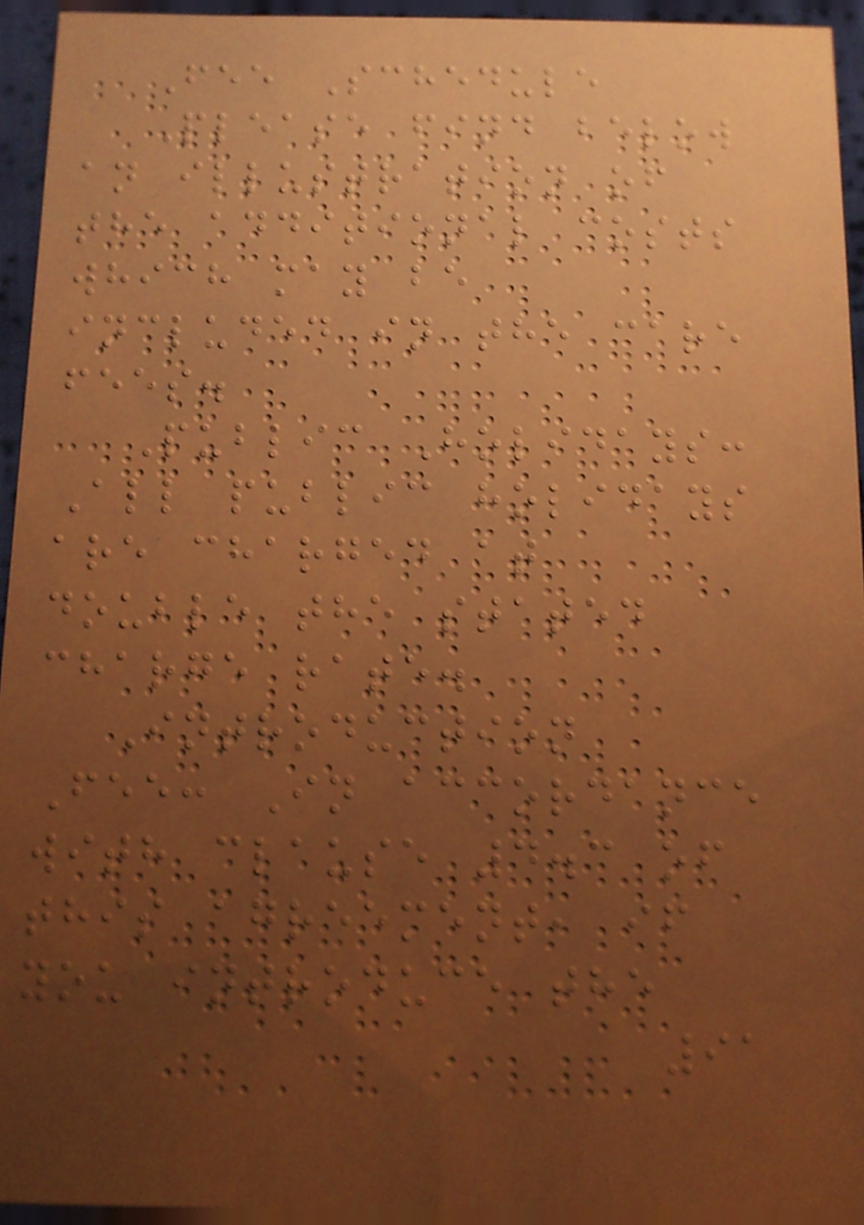Fee Schedule
Please find below
an illustration of
the additional costs
which may be
included in the care
fees.
Public Holidays:
All public holidays
are charged at
double the stated
charge rate.
Introduction
Fee: In accordance
with clause 4.3 of
this agreement, if
you introduce the
91
